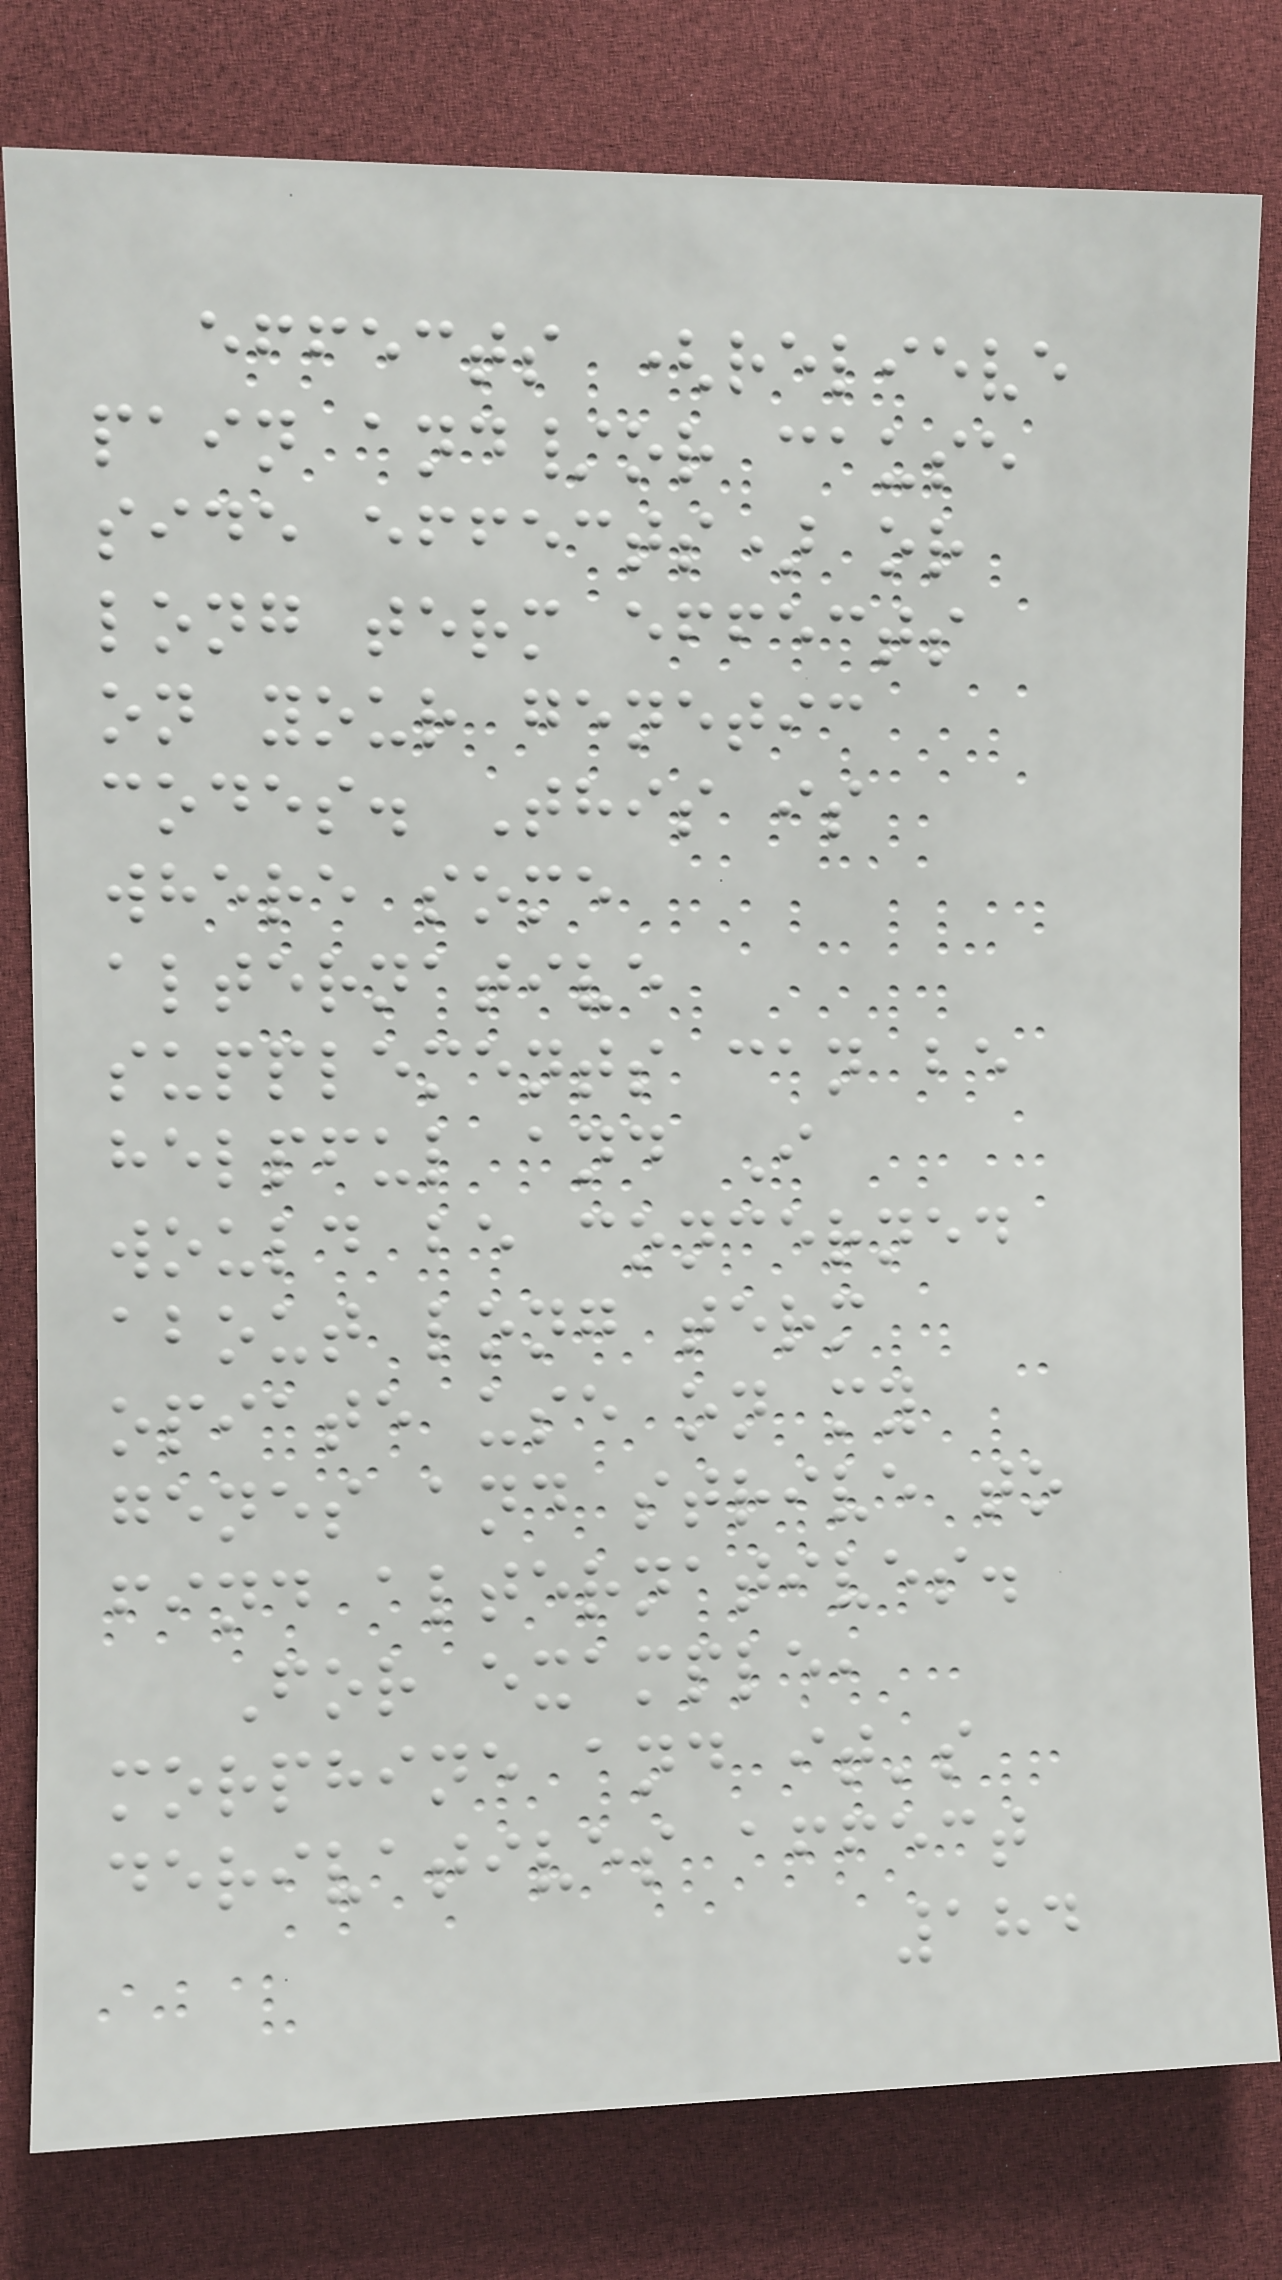effects (relieve
pain and/or cause
side effects) or
long term effects
on your genetic
codes. This is
where some
alternative
supplements can be
helpful and I
would be concerned
about long term
opiate use on my
genes and strive to
find alternatives.
For example,
morphine and it's
derivatives affect
184
